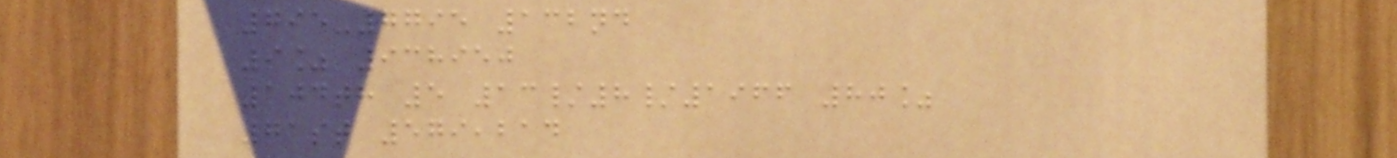795-7795 132nd
9% 938950
104th 5 13/8/1966 80%
71st 579,214
